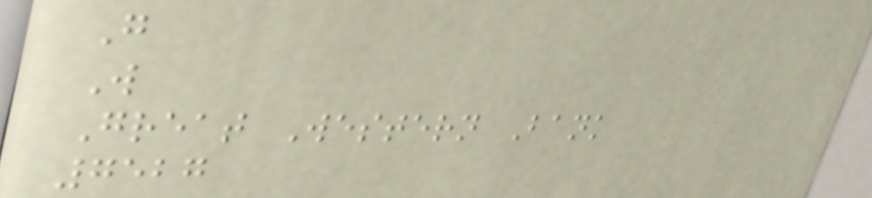G
W
Great Western Bank
7527
